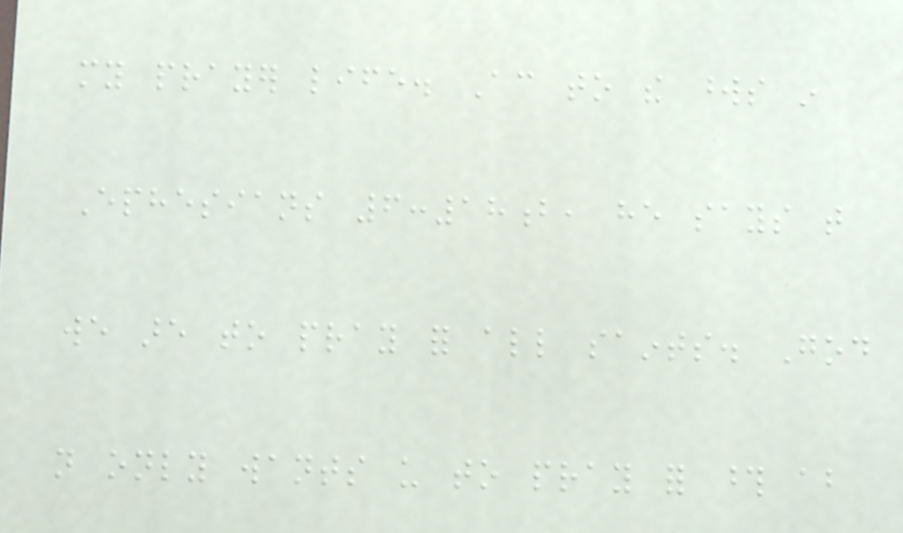my prayer life. According to the words in
Ephesians 6:18b, he says that
we are to pray for all saints. God
not only wants us to pray for those about
